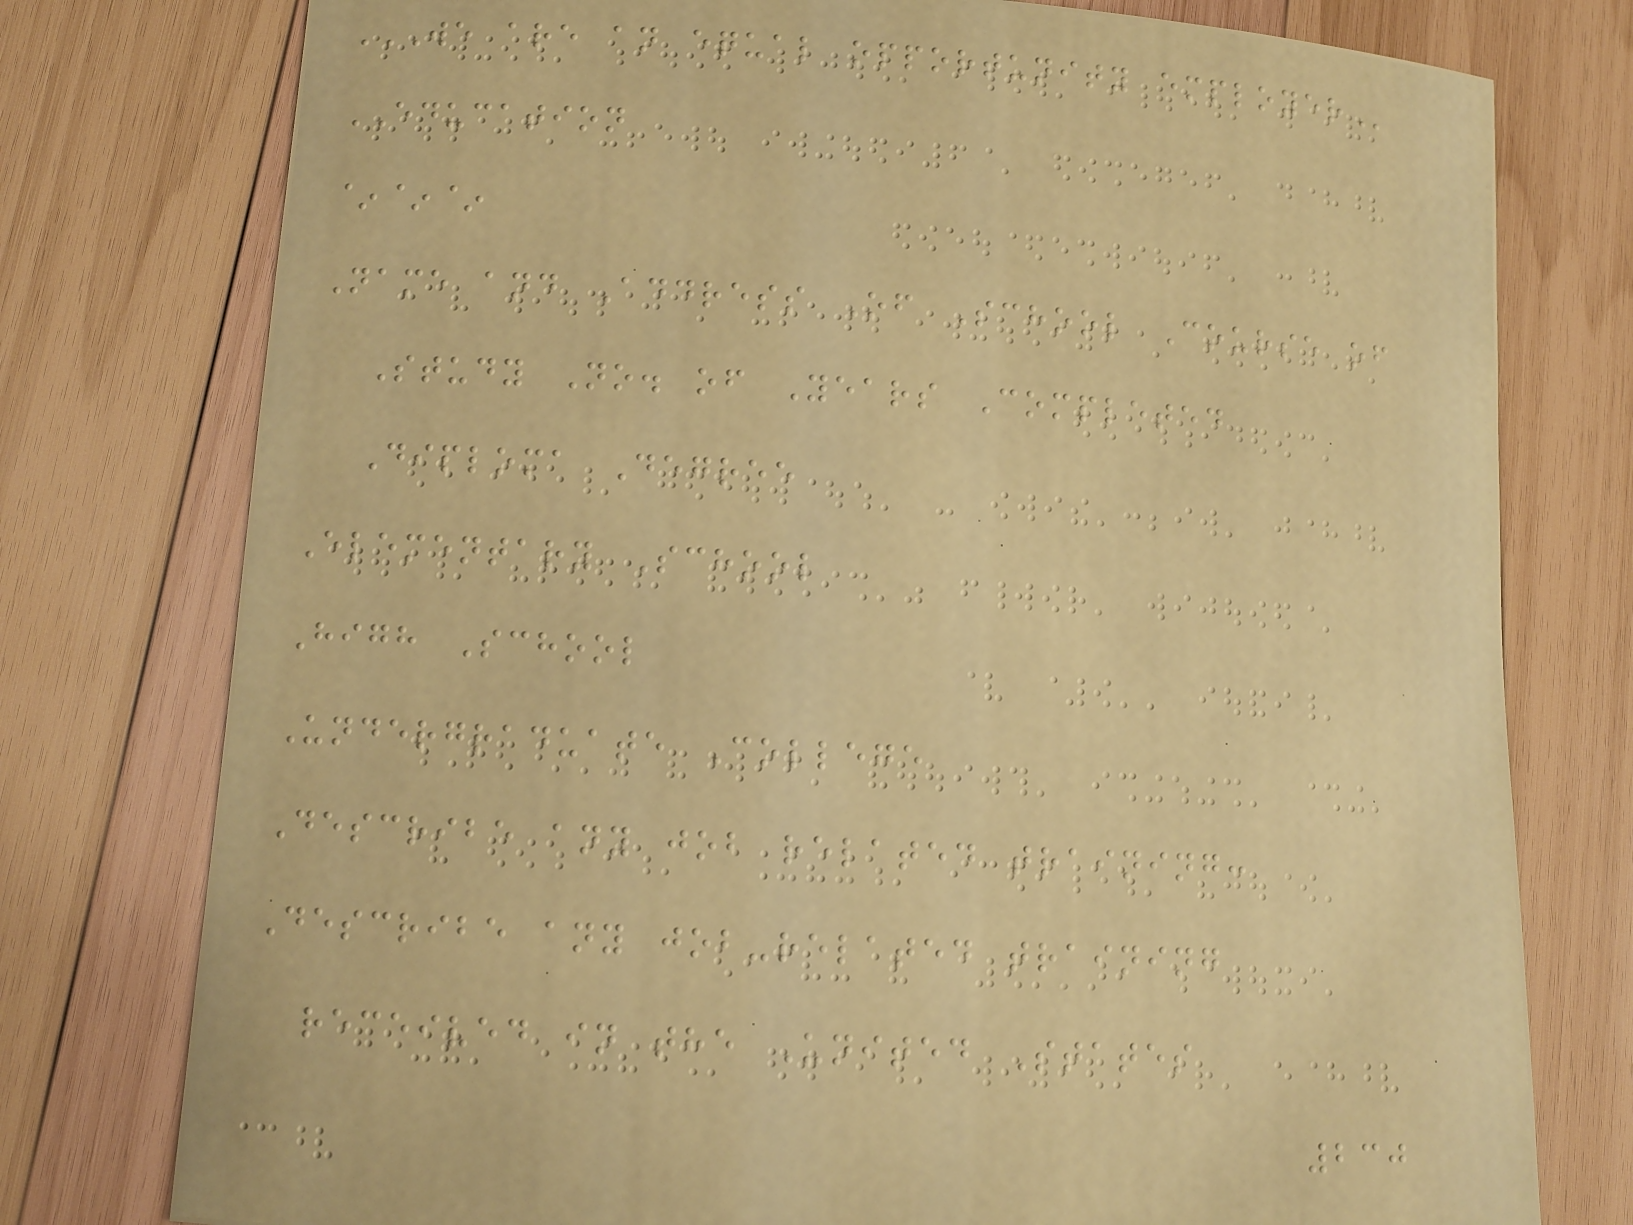WE ARE AN EQUAL OPPORTUNITY EMPLOYER
EDUCATION
~~~
Name and Address Of School Course of
Study No. of Years Completed
Diploma Degree
Elementary School
High School
Undergraduate College
Describe any job related training:
Describe any job-related training
received in the United States
230
